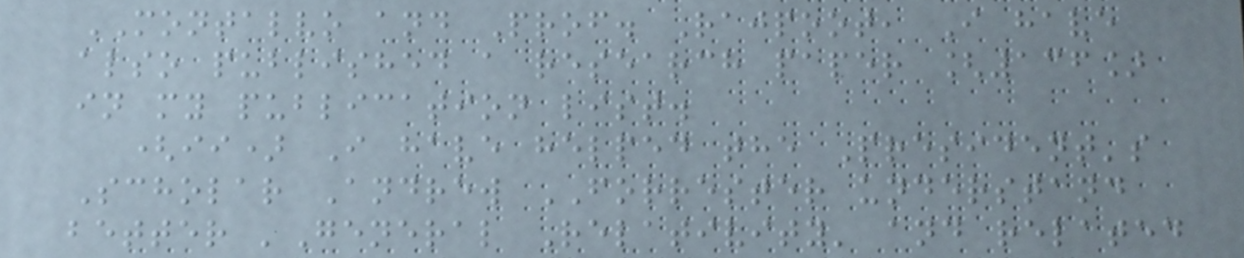MONTALVO and Prof. Rajpoot, I have
also published a research paper [136]
in my publication list.
(ii) I have helped the President's
Scholar Andrew FORRESTER understand
better 'General Relativity' and related
